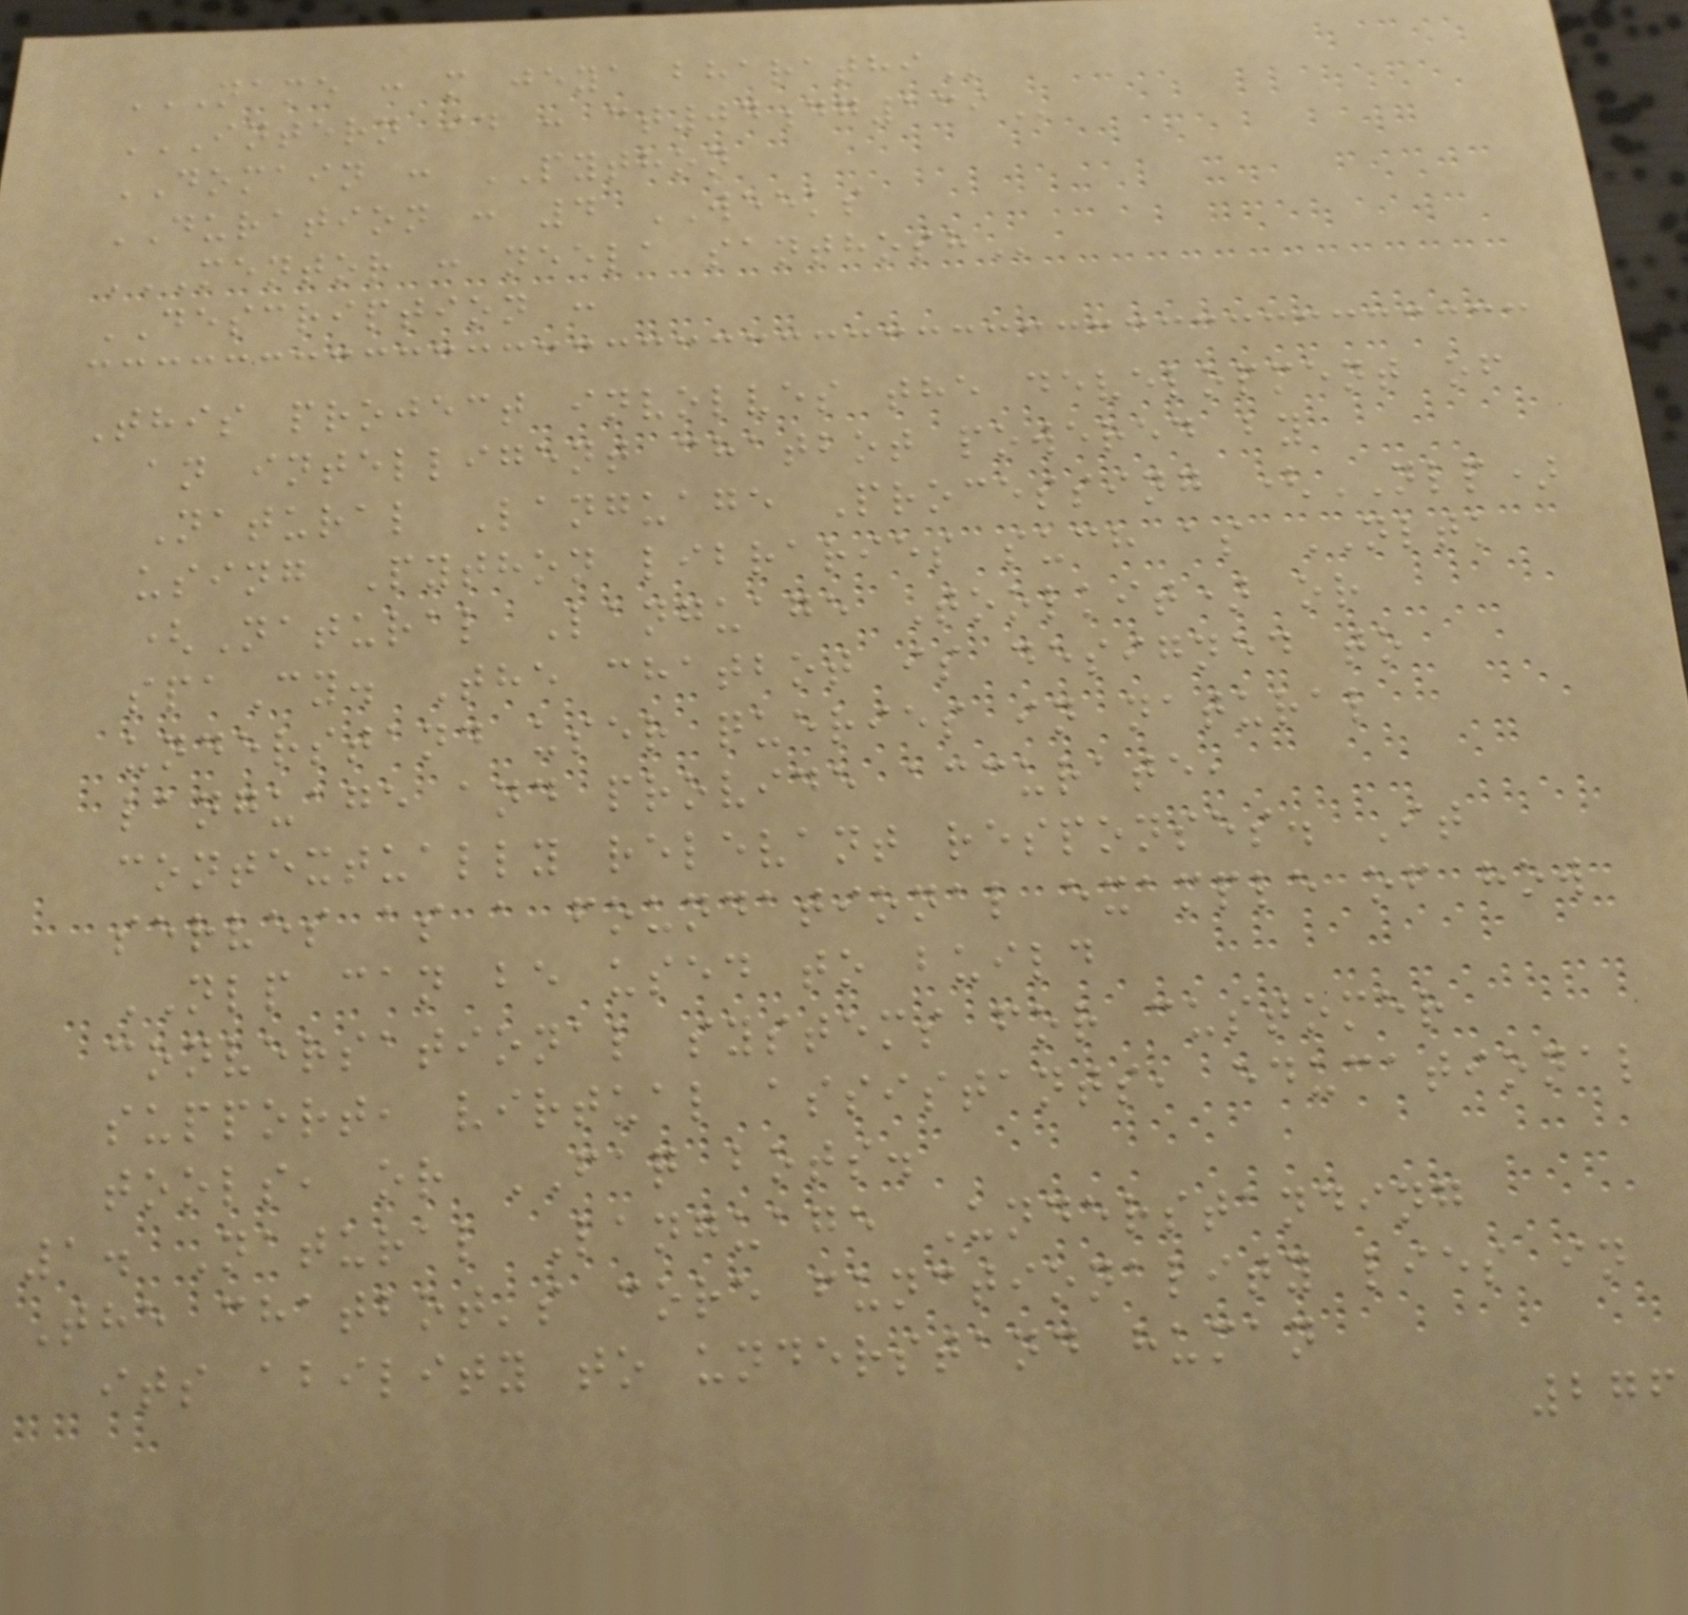NAME : M JEYA BHARATHI
INTERN ID : CT04DG139
DOMAIN : PYTHON
DURATION : 4 WEEKS
MENTOR : NEELA SANTHOSH
DESCRIPTION :
This project involves the development of
an intelligent chatbot powered by
Natural Language Processing (NLP)
using Python libraries such as NLTK
(Natural Language Toolkit) or
spaCy. The chatbot is designed to
understand user queries in natural
language and provide accurate,
contextually relevant responses. It
serves as a foundational example of how
NLP can be used to build
conversational systems for customer
support, virtual assistants, educational
tools, or FAQ bots.
1. Natural Language Understanding
The chatbot's core functionality lies in
its ability to understand human
276
